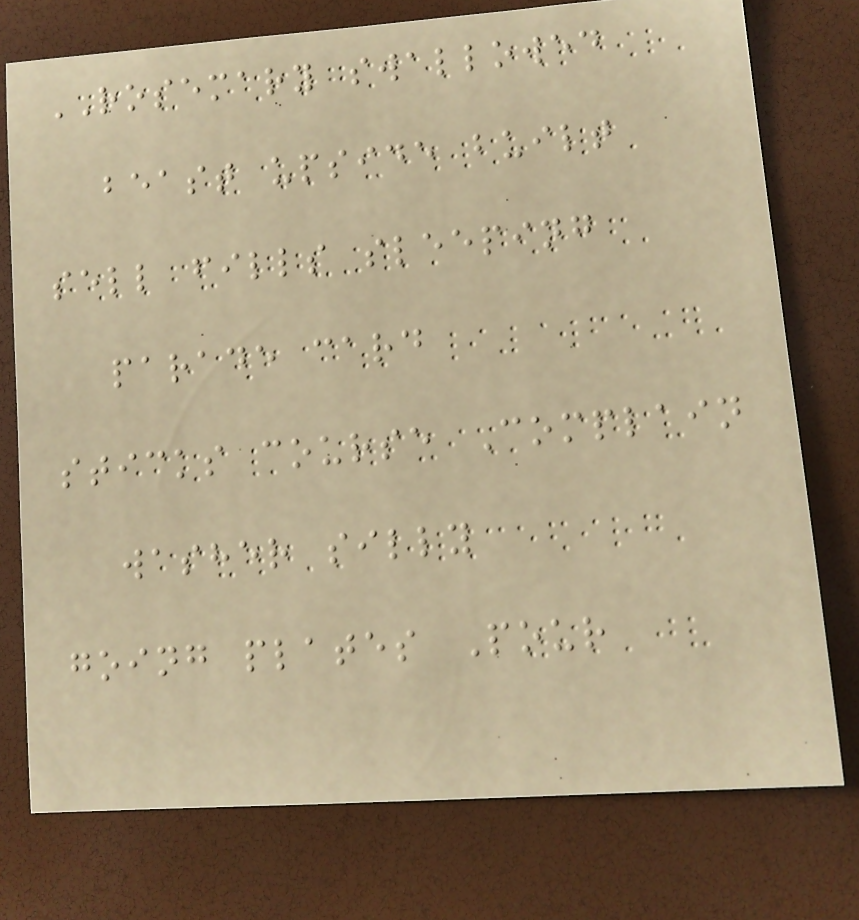ROSEMARY swallowed
beast upside built
sell fills sleeping
parade card
sticks course Complain
washer silly
going plates Pour
